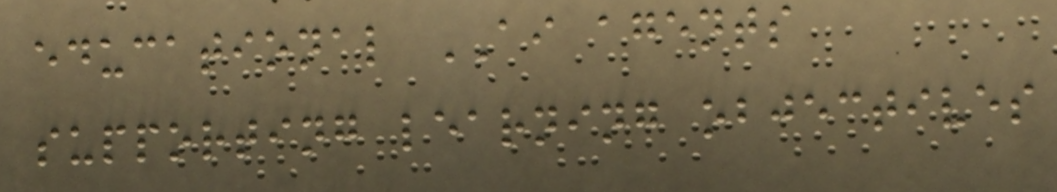educational AI agents
supporting learning objectives
